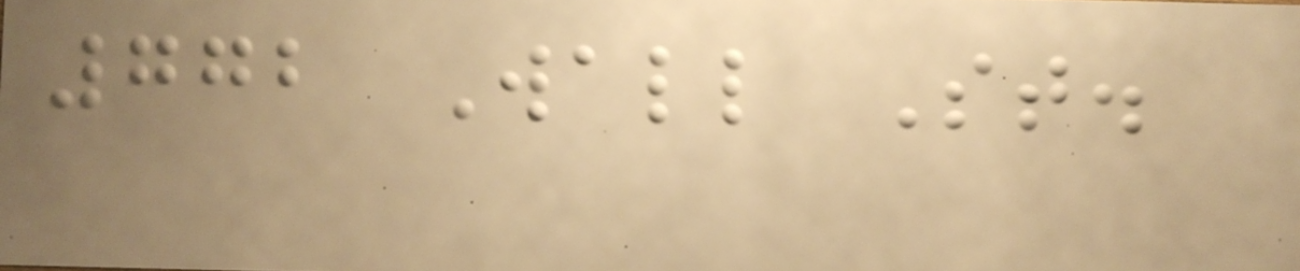772 Wall St.
